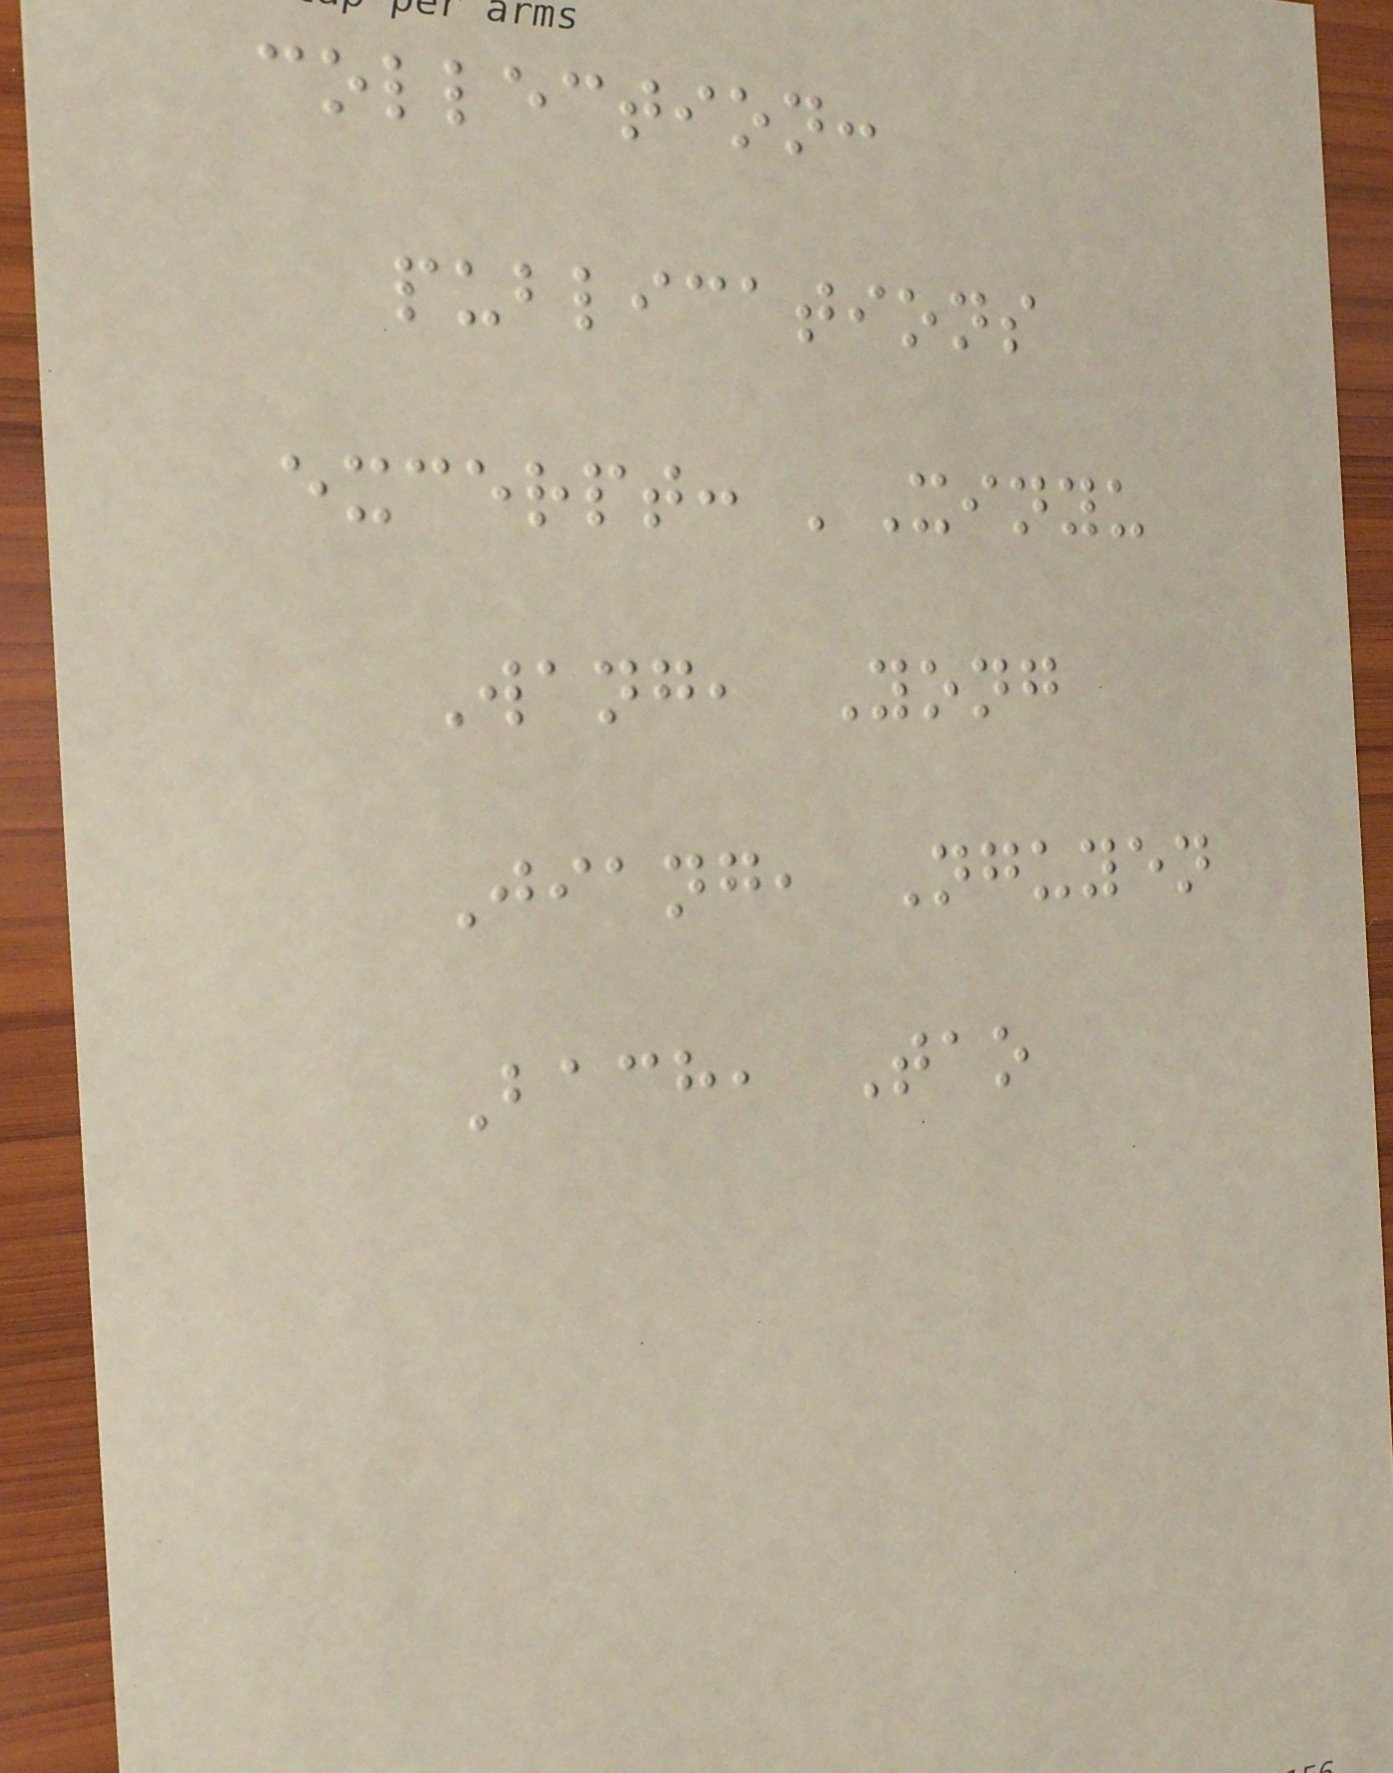collection:
publications
excerpt: 'Xinyu
Wang, Yong
Jiang, Nguyen
Bach, Tao
